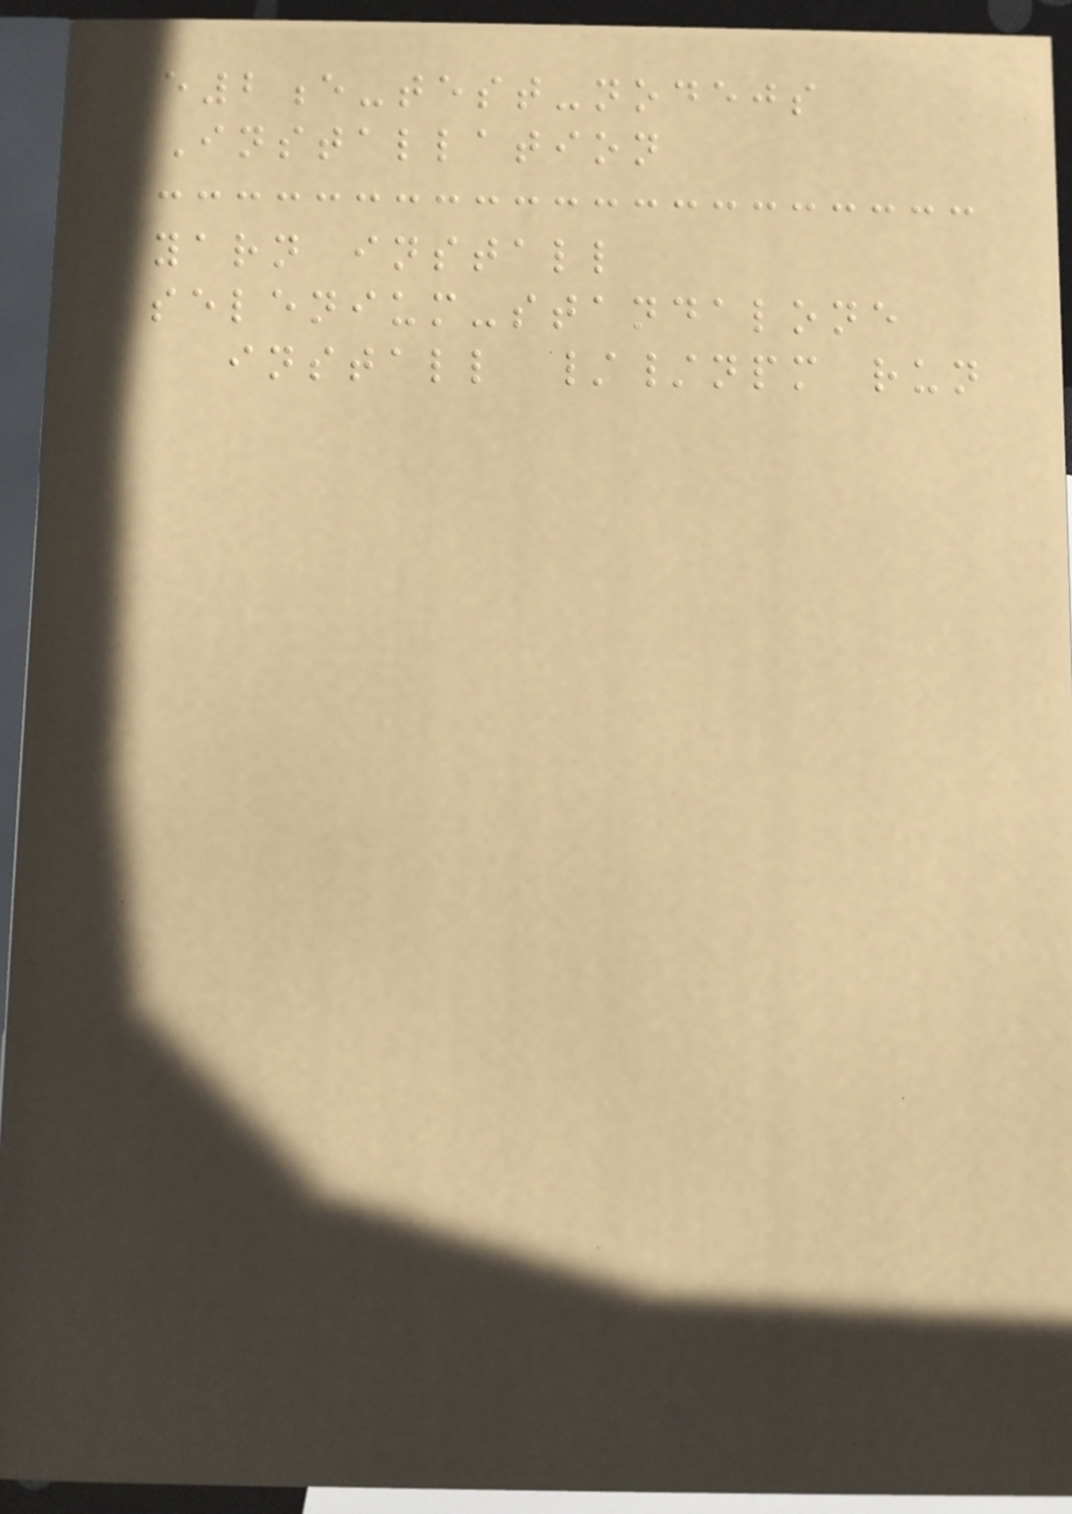e2e-test-nodejs
Installation
yarn install
selenium-standalone
install //npm run
